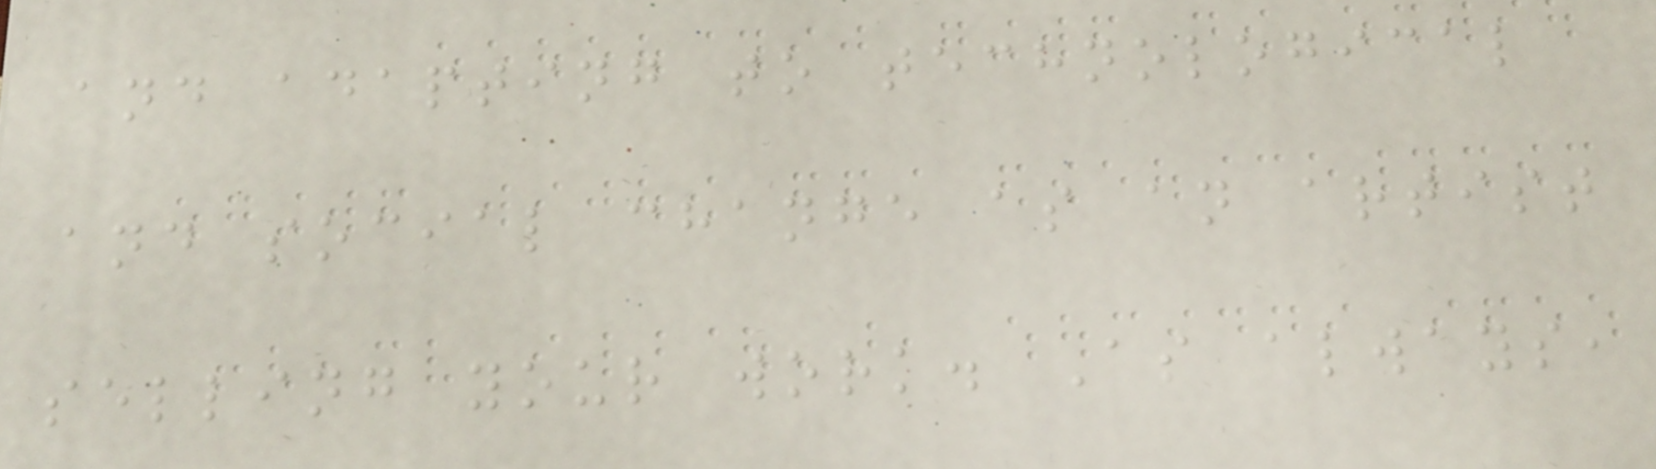and adapting to technological
and social change as an artist
selling your work. As always,
